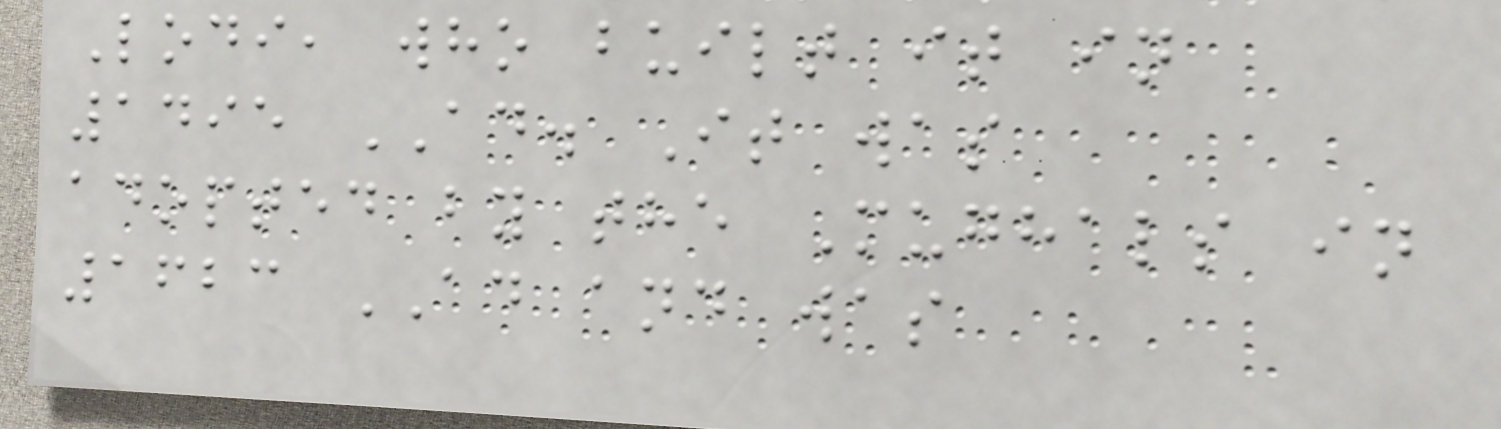Lodi, who built it in
1495 AD. It was
adopted by the Mughals in
1623 AD and was
